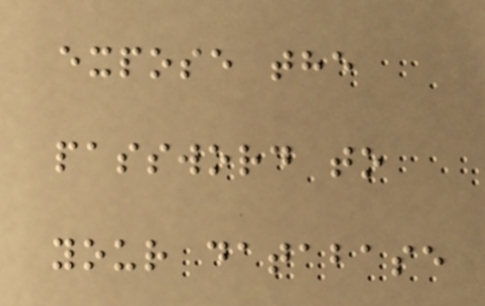expose the
password to
your database
